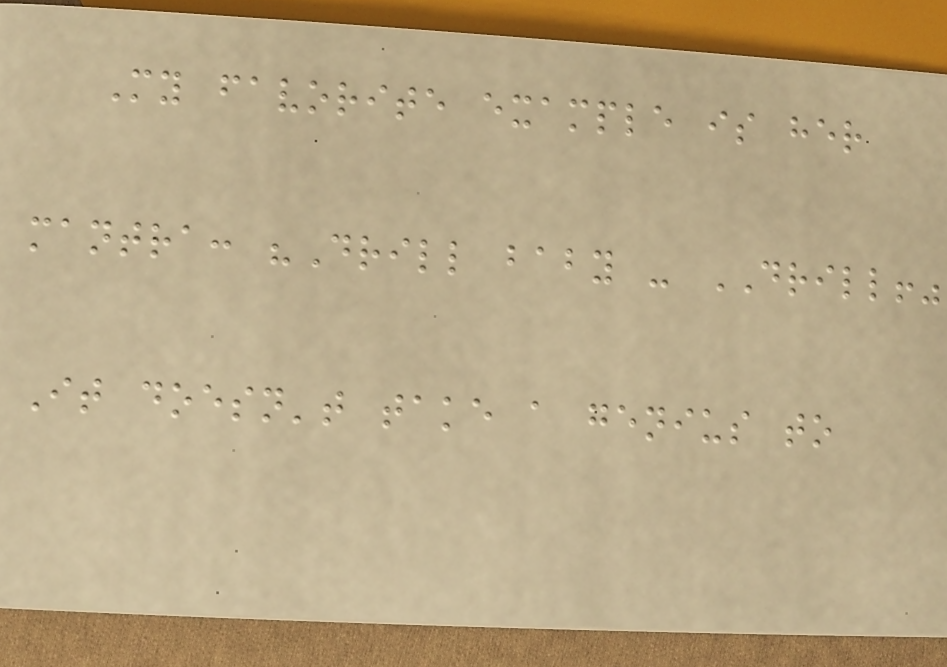My favorite example is her
mantra: "Drill baby - DRILL!"
It doesn't take a genius to
